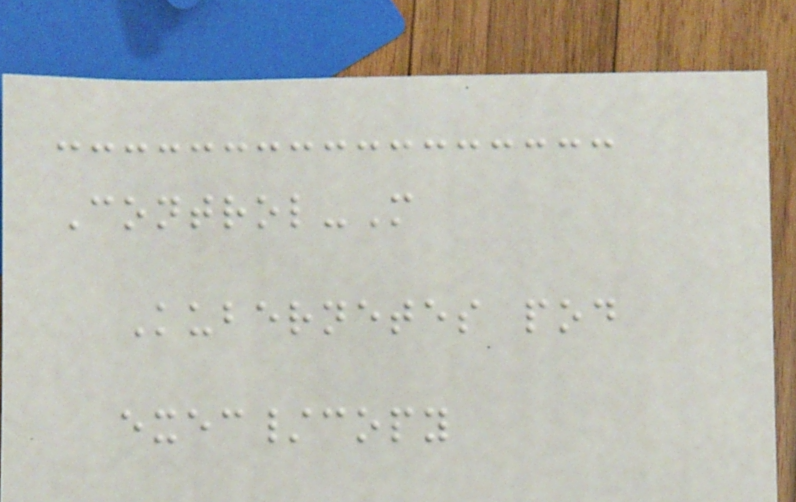Control-M
Kubernetes pod
exec/copy
